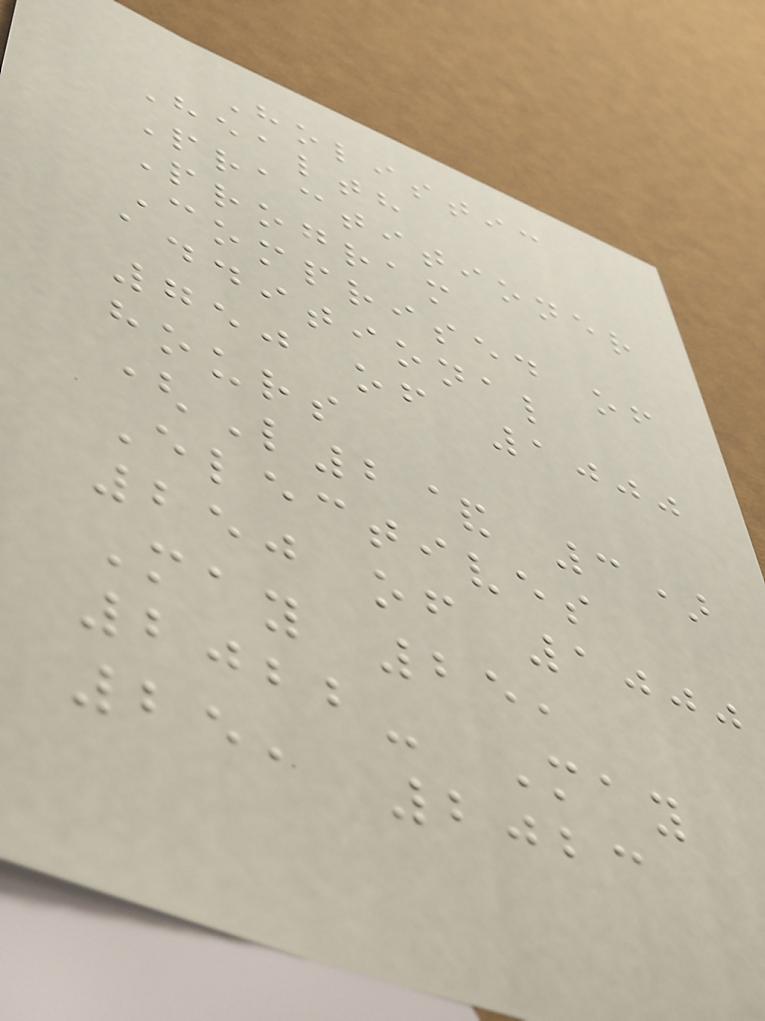Holistic
Health
Practitioner
Program
Comprised of
additional
750 of 1000
hours
(L2& 3)
Electives
250 of 1000
May 25,
2022- May
25, 2023
